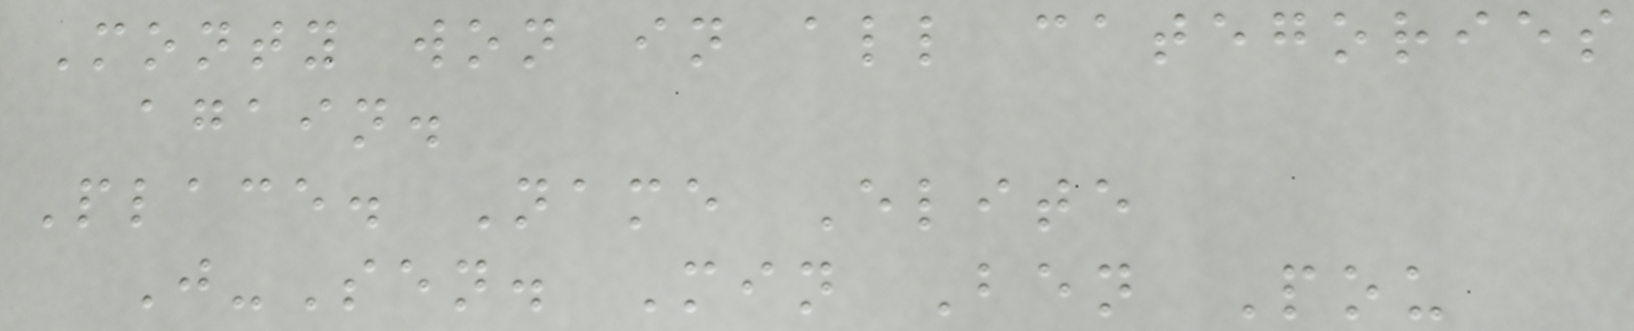Monty won in all categories
again.
Place. Name Elite
J-Sen. Min Ben Pou
